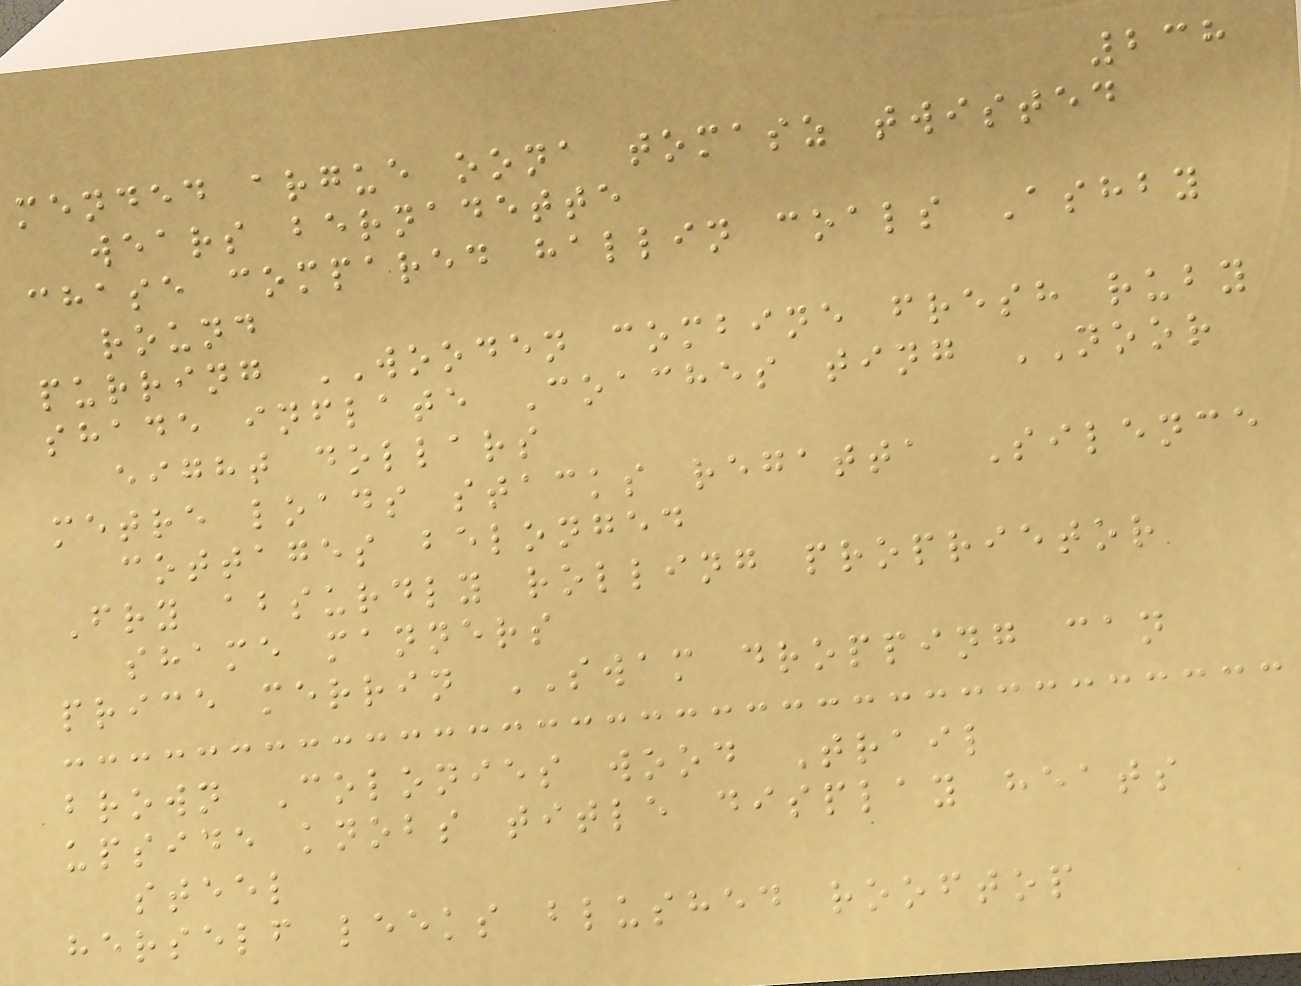238
mended argue oona tomasz twisted
wears bernadette
chase compared hallin coals Ashby
round
purring WOODEN combine fresh ruby
shade inflate Coaches ting NOOR
eight dollars
metre loads stacks regatta Silence
cottages belonged
Fry absurdly rolling proprietor
shame manners
price merrin SWAM dropping can
brown Colonies wood Trail
upside knobs title display heats
steel
herself leeks blushed rooftop
